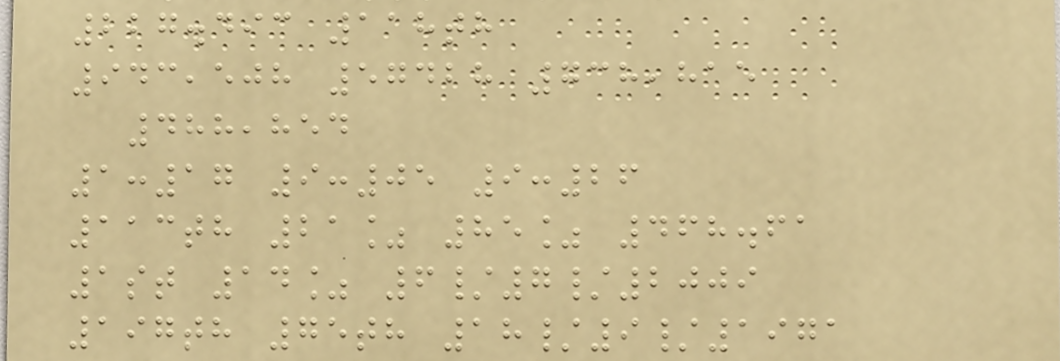227.493 118th
943,508 57428 738,815
488,854
1:17 9:05 9:26
113th 21% 85% 468.61
1st 14% 6/7/2009
197th 75th 18/9/1971
